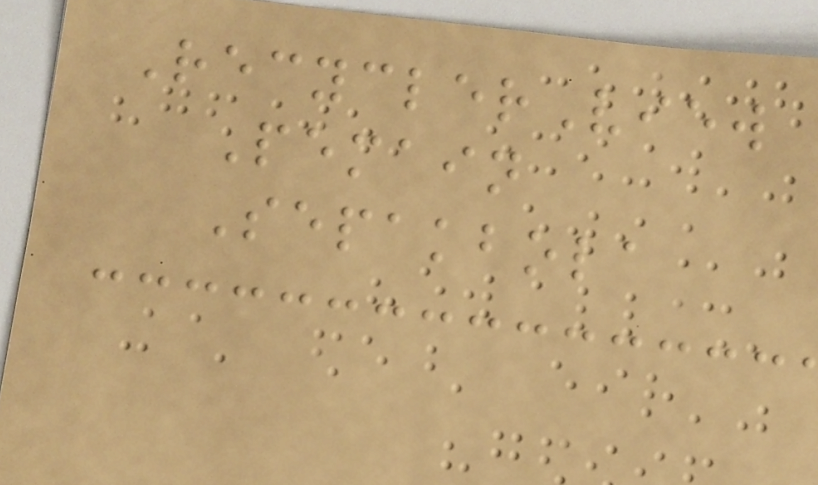RecyclerView
Pemain
Sepakbola
